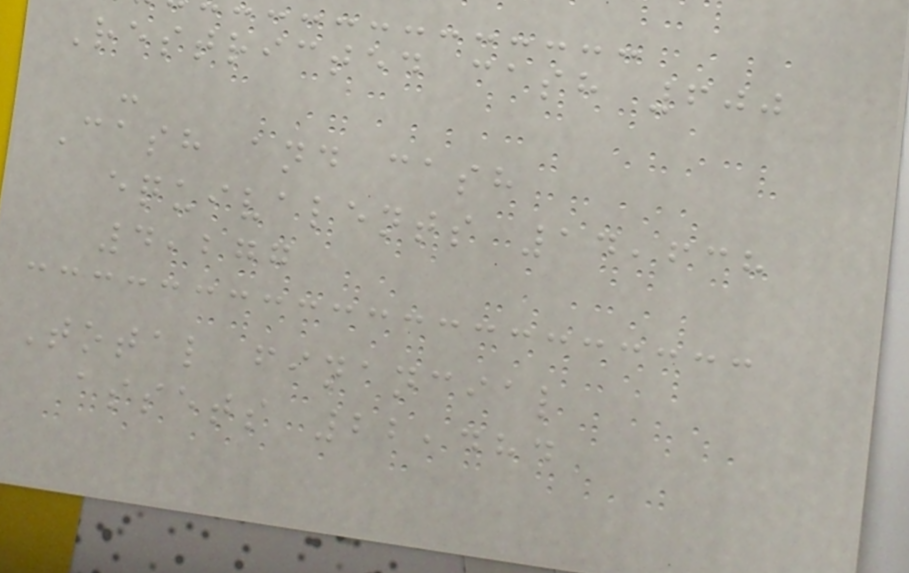Restricted cash 600
-
Cash and cash
equivalents 14,638
4,277
Total financial
assets 22,484
